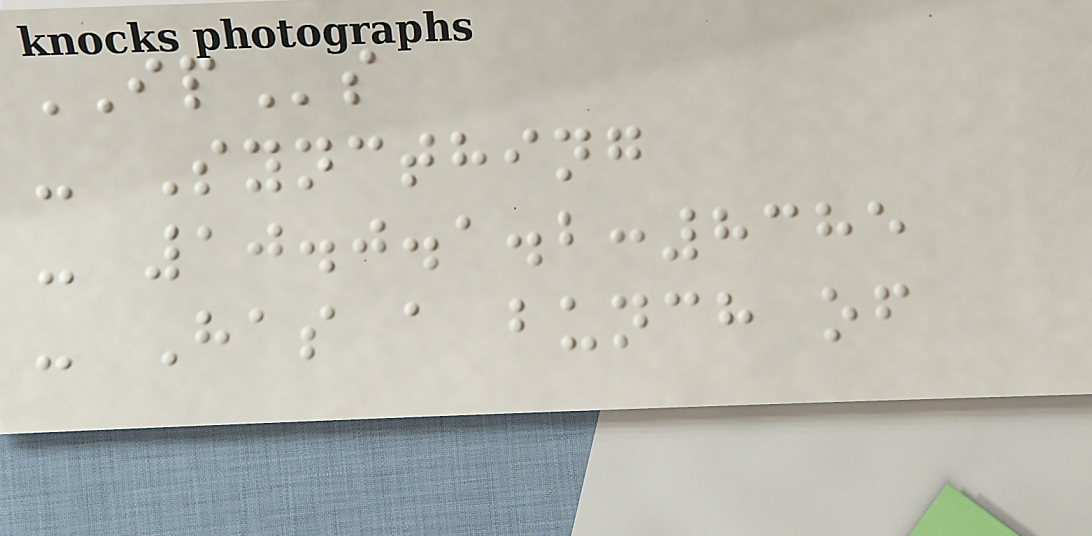IPs
- Syncthing
- 10.0.1.2:8385
- Has a bunch of
